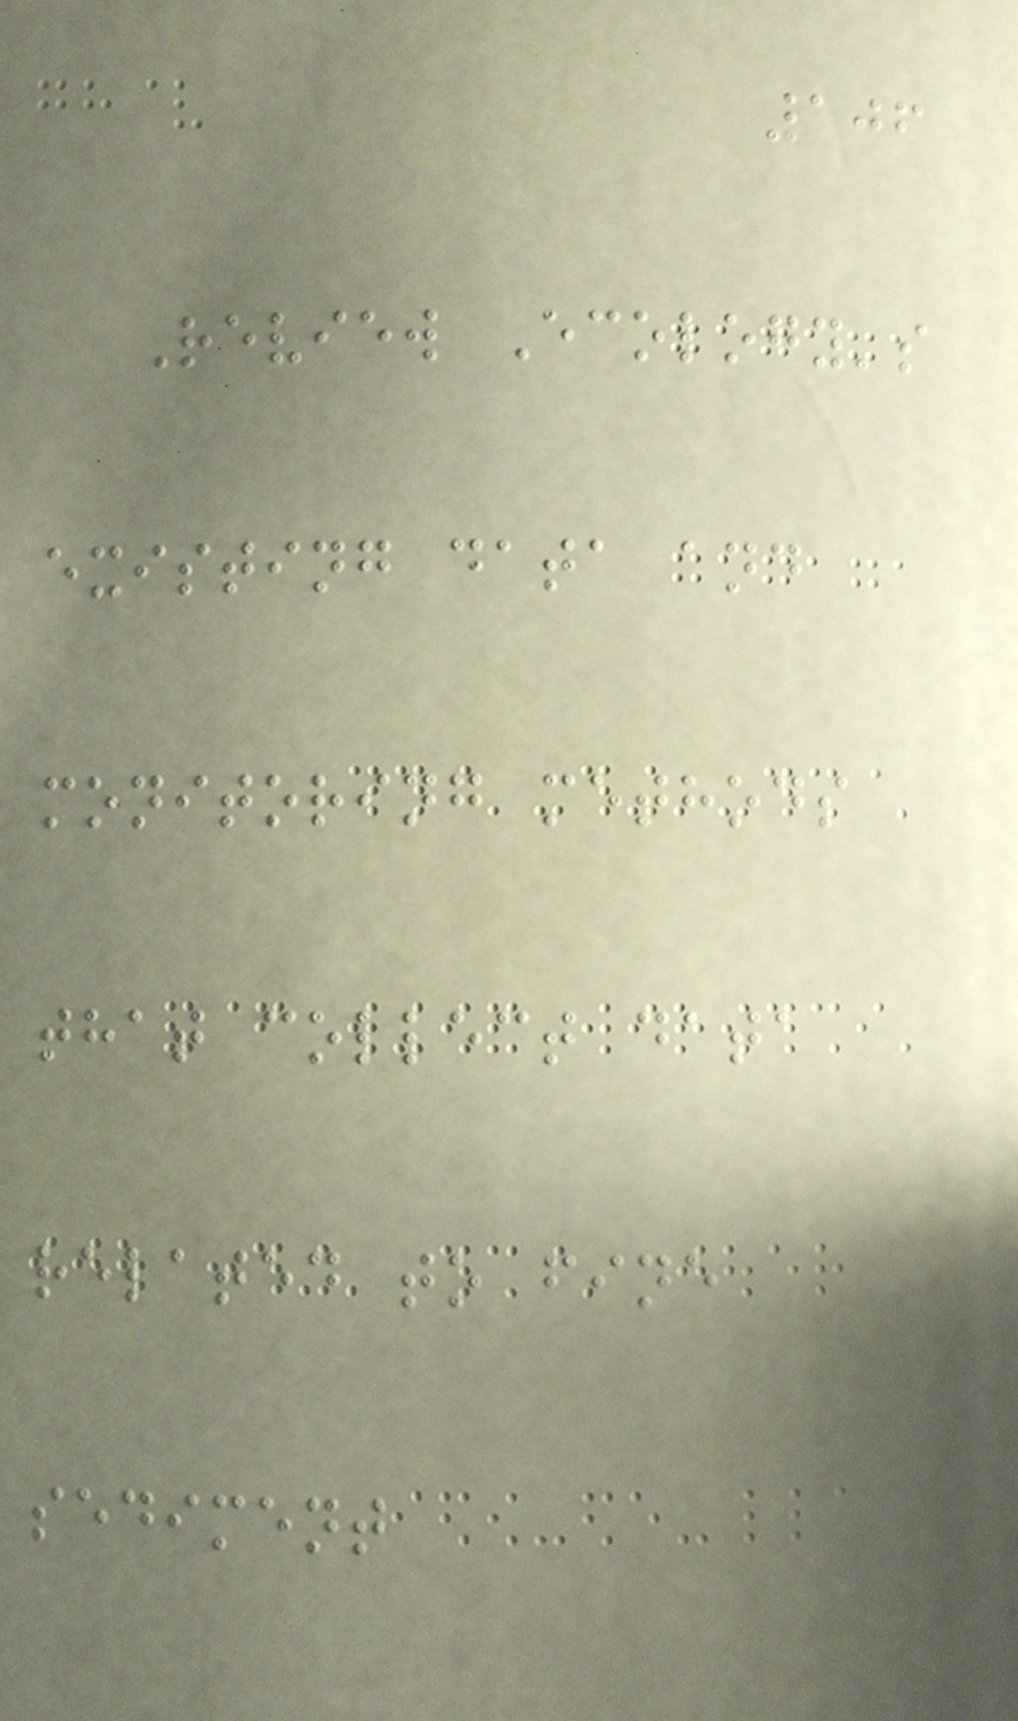106
Review Ecology's
existing data and
monitoring methods
that collect data
related to fine
sediment
